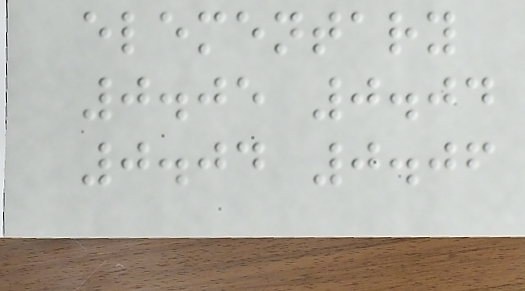elementary
0.05 0.04
0.04 0.06
